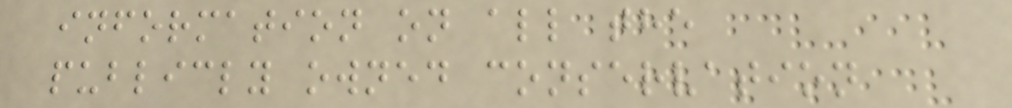information on all the
publicly owned conservation
